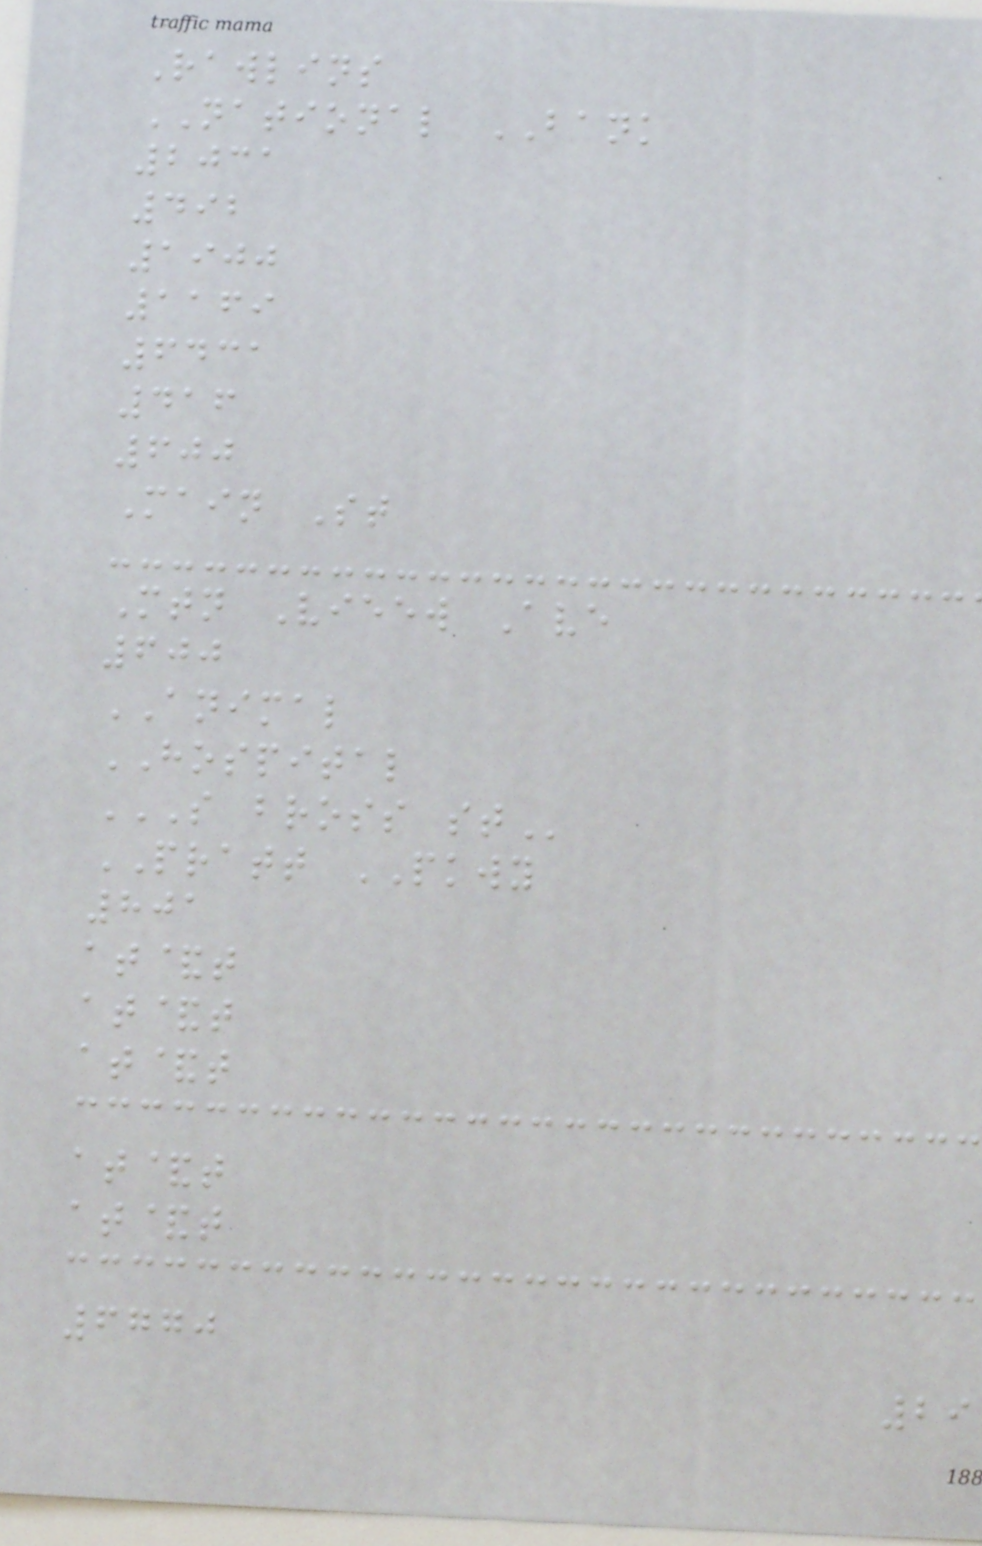Rawlins
NATIONAL BANK
2031
492
1900
1169
6431
416
600
Main St
Mtn Vieew Ave
600
ANIMAL
HOSPITAL
S BROSS ST
PRATT PKWY
801
at&t
at&t
at&t
at&t
at&t
6770
29
